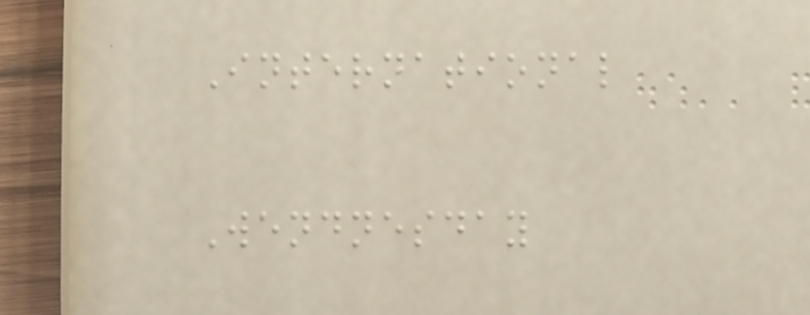International
Wendnesday
